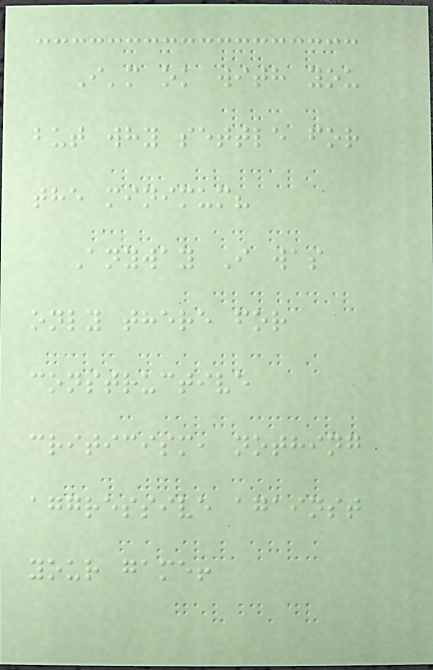I'm ok with you
but why settle for
the minimum?
Anyway I was
only there for
constructive
criticism, nothing
aggressive against
your game!
